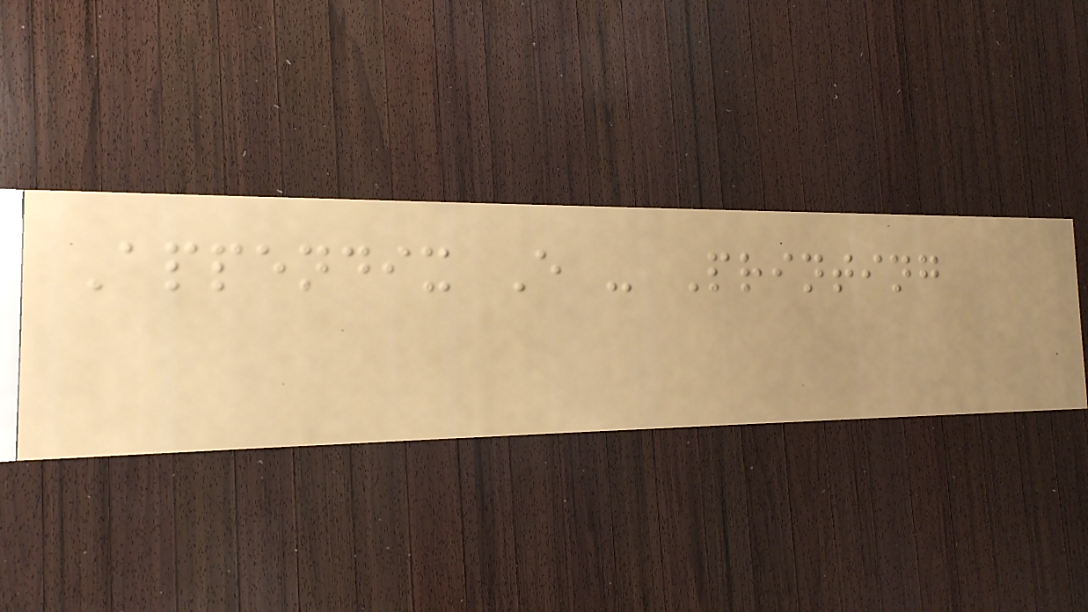Appendix E - Printing
